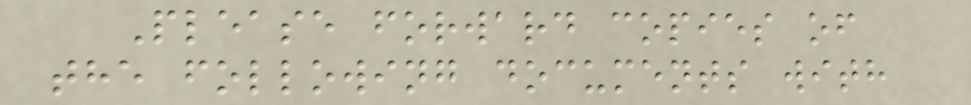Please forward copies of
the following documents with
